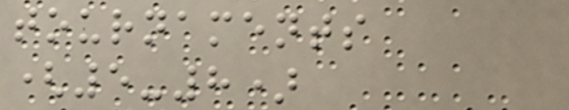tournaments
(5-8)
